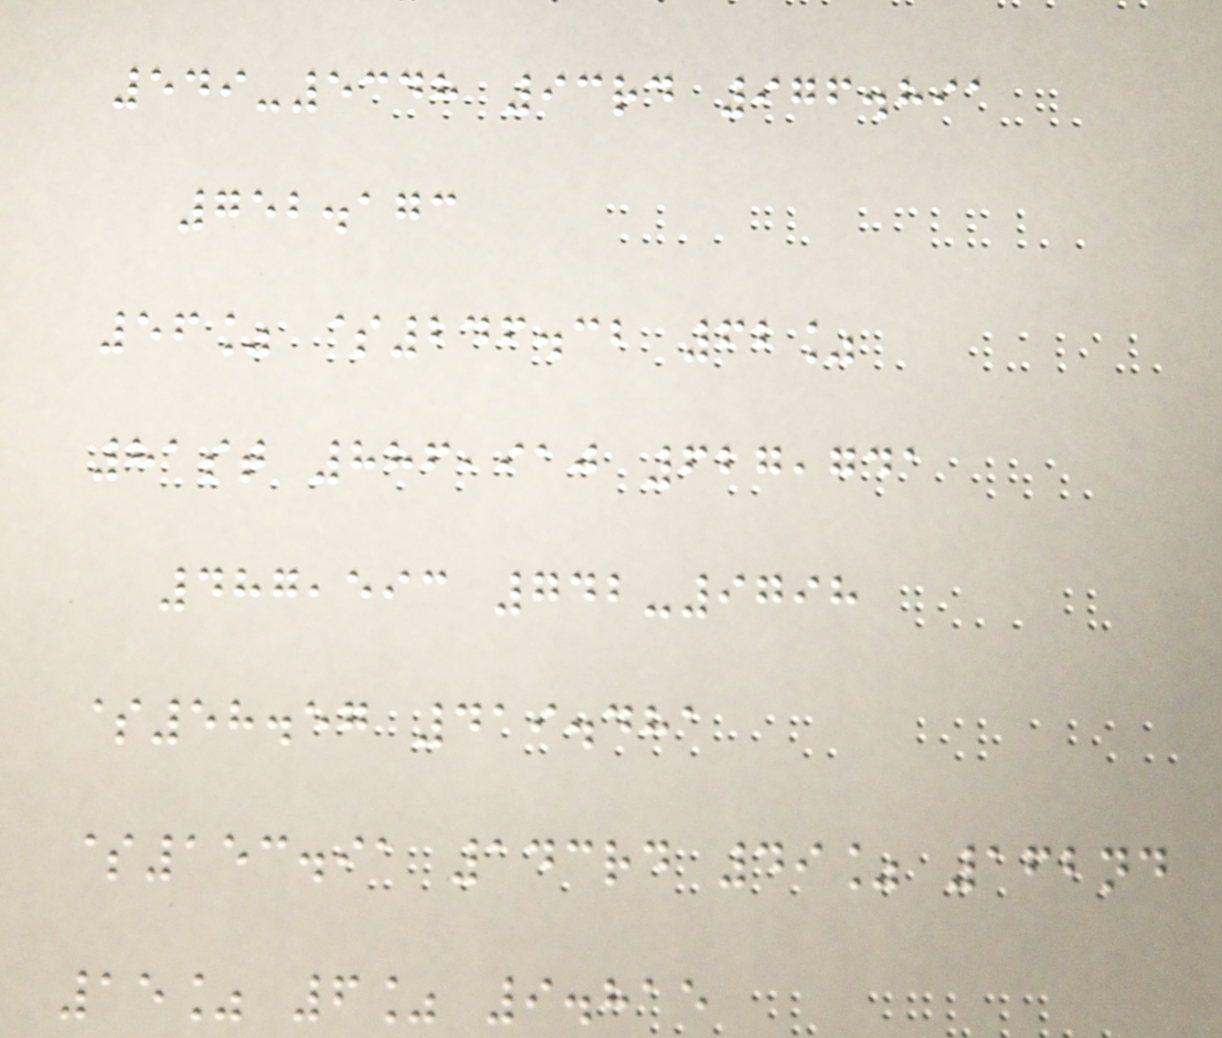549-5348 93rd 976.891
752.173
56% $246.32 62%
81st 886,910 627,741
487,593 742-9798
$58.57 419.481
$153.91 143rd 49% 162nd
15% 6% 9.815
